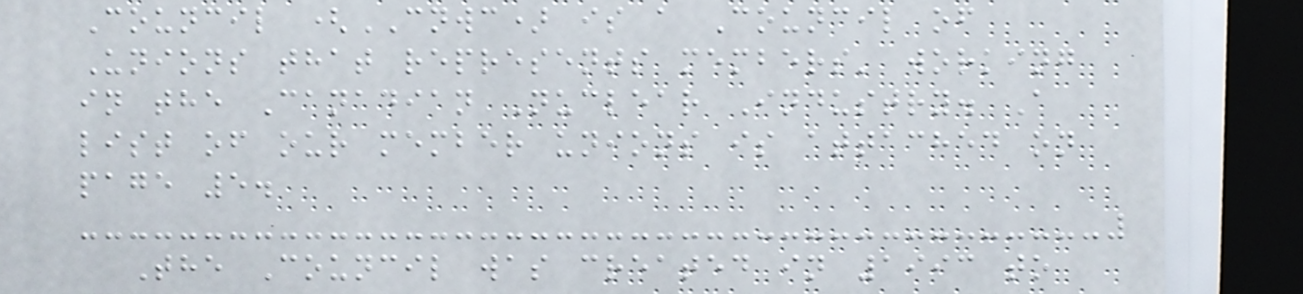Council (CNWC) is a Council of
Unions that represents members' working
in the Canadian Nuclear Industry. A
list of our member unions is attached on
page 5.
The Council was created in 1993 to
